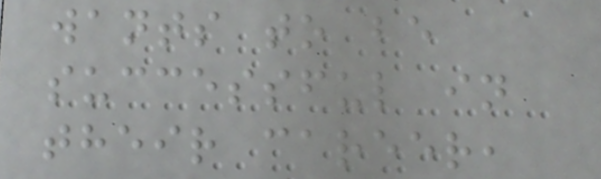wants to be
successful in
their career,
